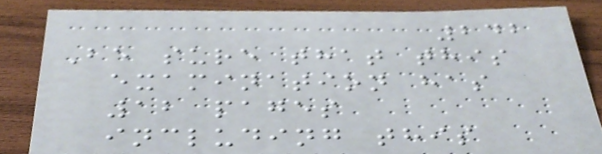242
Be sure that this
examination has
12 pages
including this
